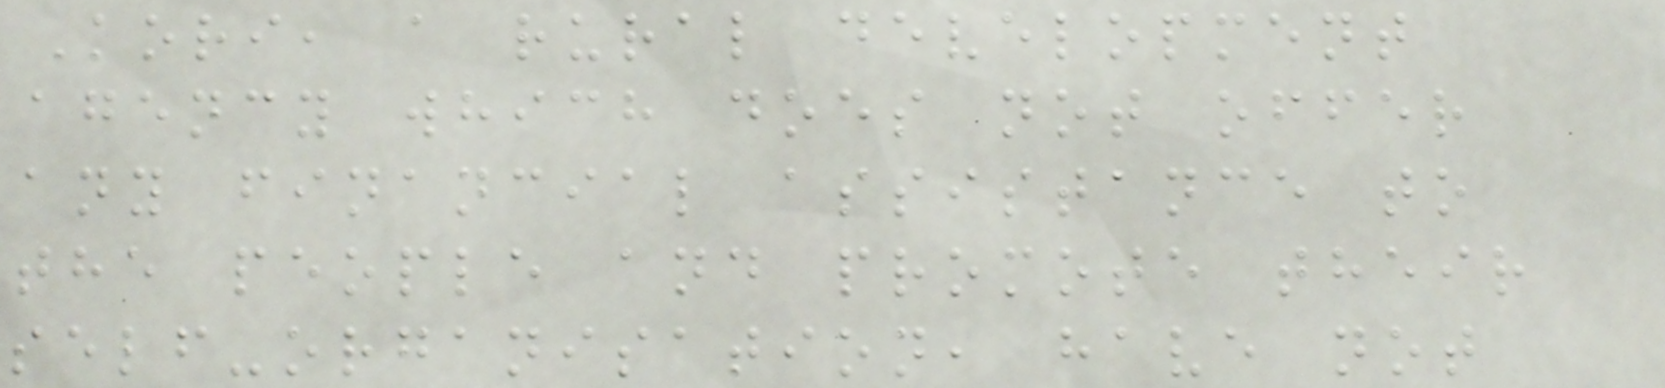Kori, a rural development
agency which does not offer
any financial assistance to
the people and promote their
self-organisation, have not
